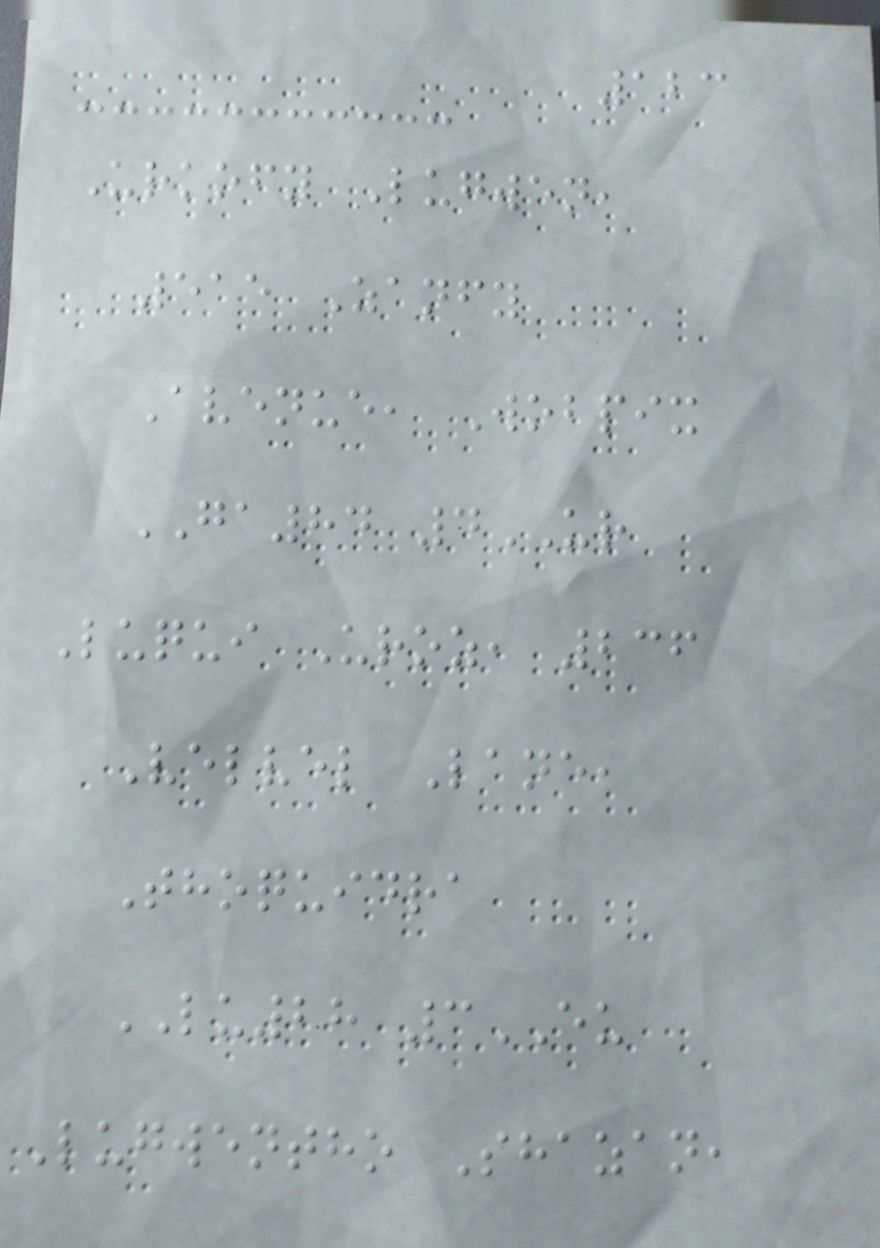123
Urkofy Lugwen,
515 Zanfy
Avenue, Wobpix
GA84 4UR
Luqui Uroz, 236
Velvel Lane,
Thoquidra
LU28 3EU
Lugwentho Shazan,
